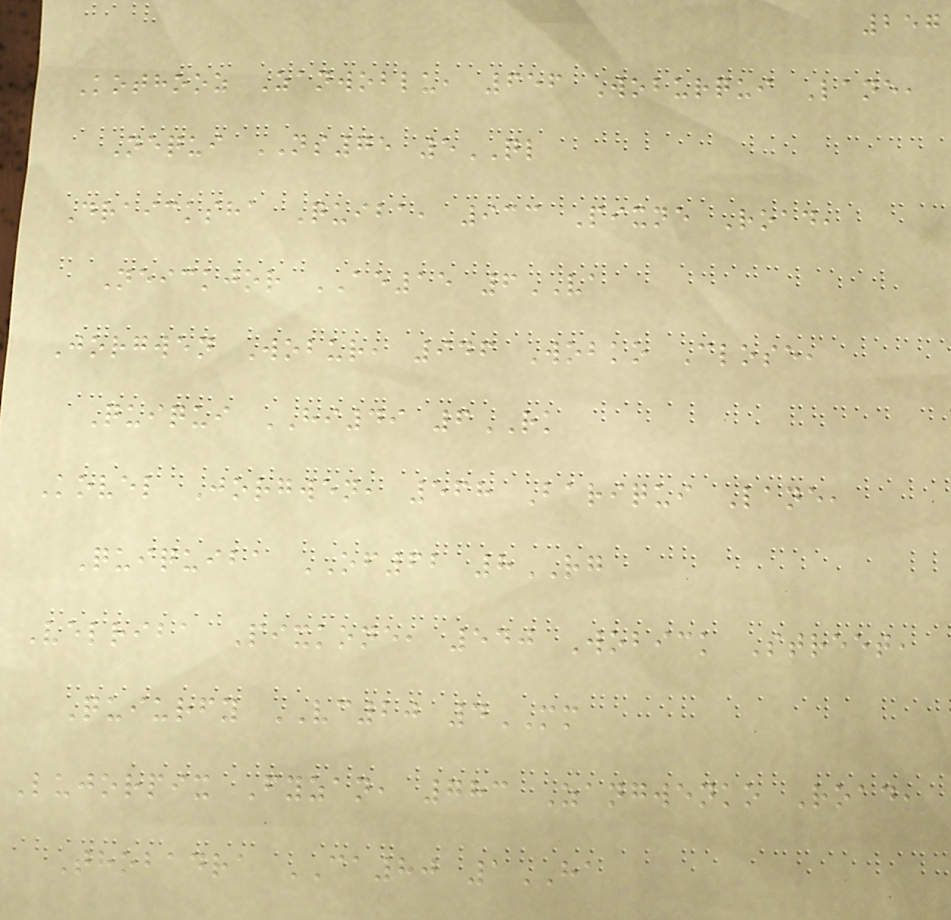257
Kothooz Zanwoblu, 656 Woburqui Lane,
Nequi NS75 5QL
Draicksha Quiba, 933 Pixne Road,
Neickjor AE15 6VA
Jorgwen Wobur, 946 Wobko Close,
Quiqui HI49 6RK
Kovel Jorgwen, 568 Bariqui Lane,
Quiquiba OF62 8RG
Velriba Pixkone, 540 Wobick Street,
Quiurfy VC20 4MM
Lujorpix Fyzan, 783 Zangwenko Road,
Thobadra CA80 1HA
